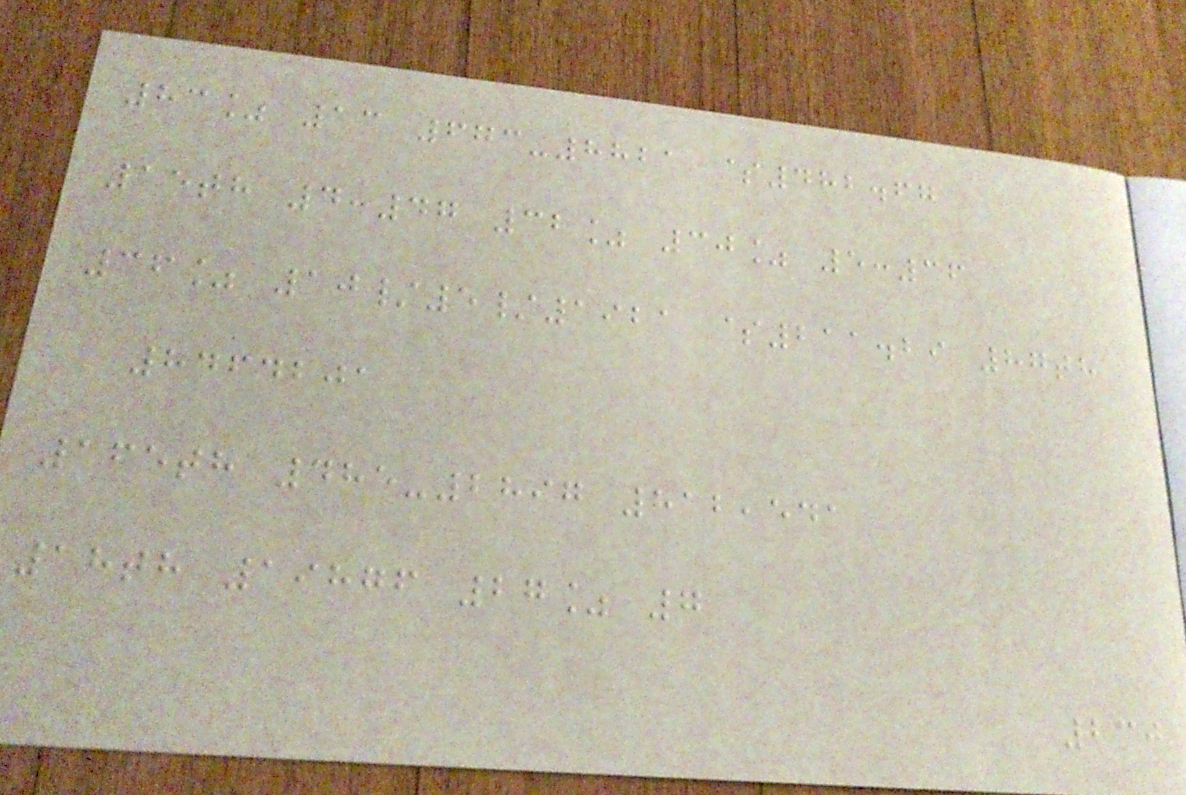83% 13 673-8821 $482.67
15th 4:47 32% 30% 5:36
36% 10/5/1921 $211.29 87th
8464201
165th 485-2897 812,541
18th 19876 27% 7
230
